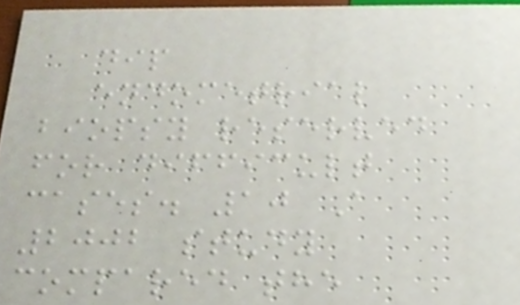dip
endometrial
biopsy reserved
for difficult
cases. 10 A
2002 study
compared the
